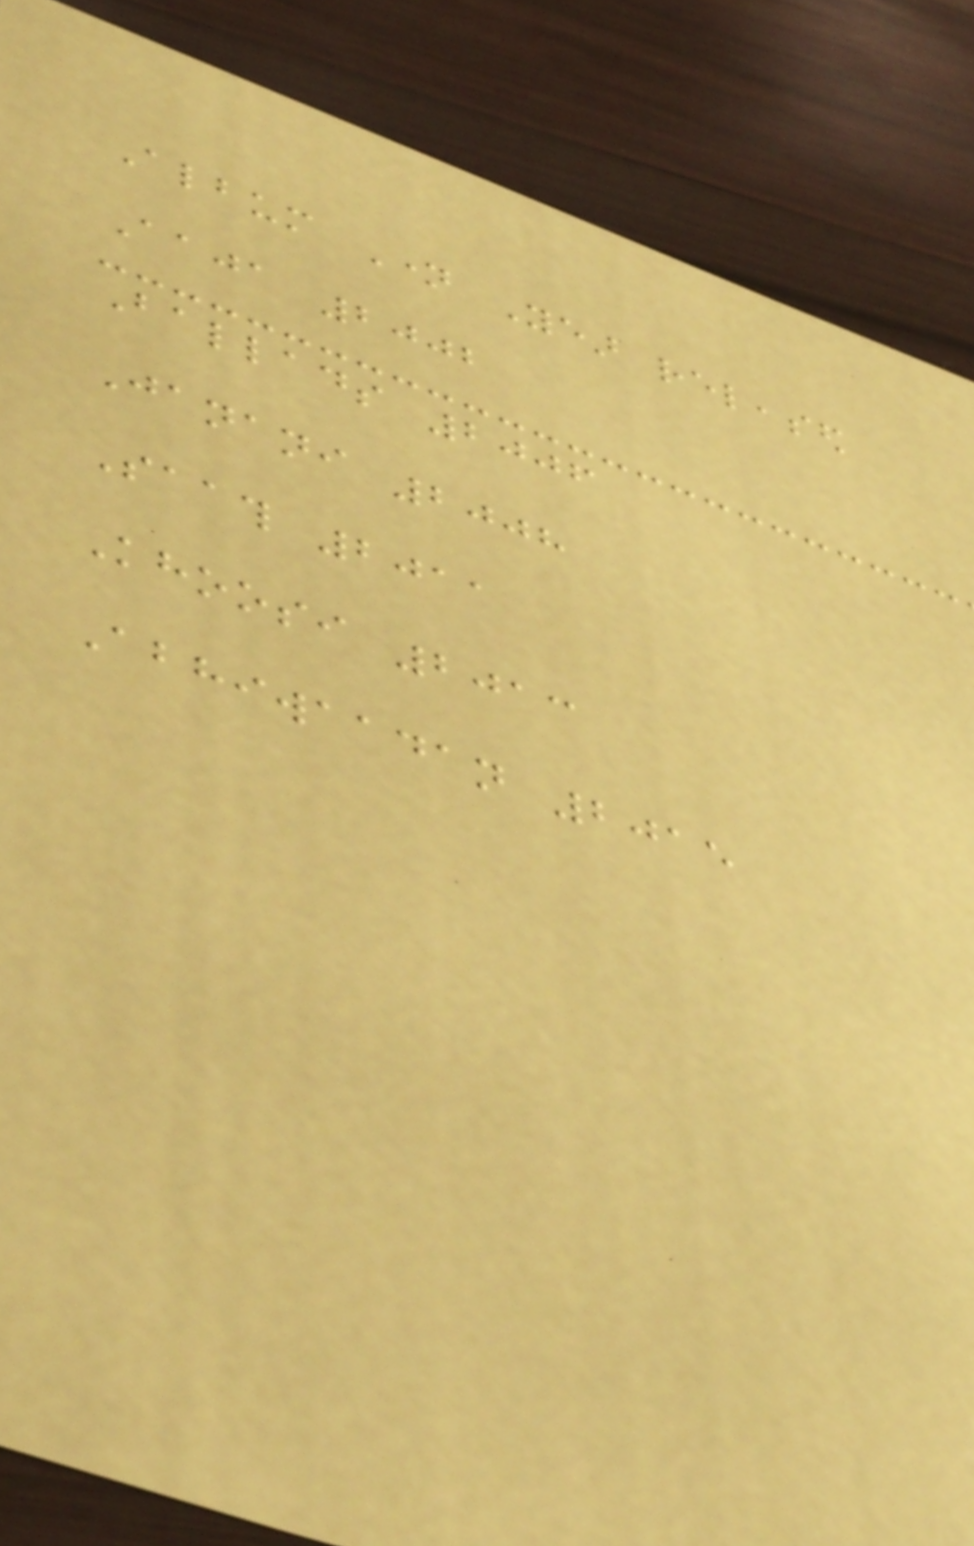Album Name Year released
Aaja 2002
Ballads 2006
Janani 2008
Saath 2011
Khoosi 2013
Abhiwaadan 2015
